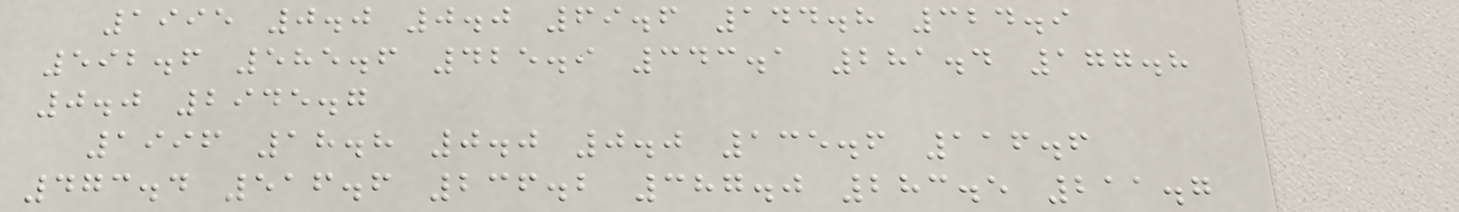1995 0.0 0.0 69.6 144.8 324.9
592.6 585.6 425.9 343.1 281.4 177.8
0.0 2945.7
1996 18.8 0.0 0.0 135.6 116.6
473.4 516.6 236.2 387.0 283.5 211.7
